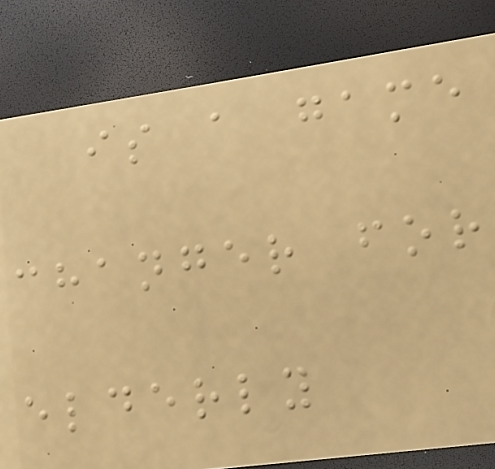is a game
changer for
elderly
